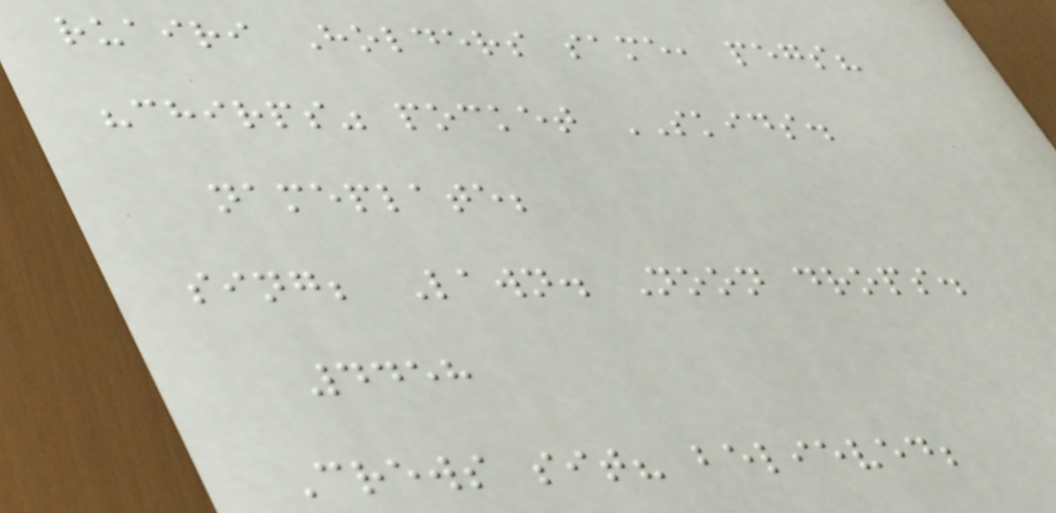ruairi Holders same, pegs?
"chirps" pocket SKIDS.
nameplate;
sing; Lawn. Noon drops.
4458
Crews sit? believed;
